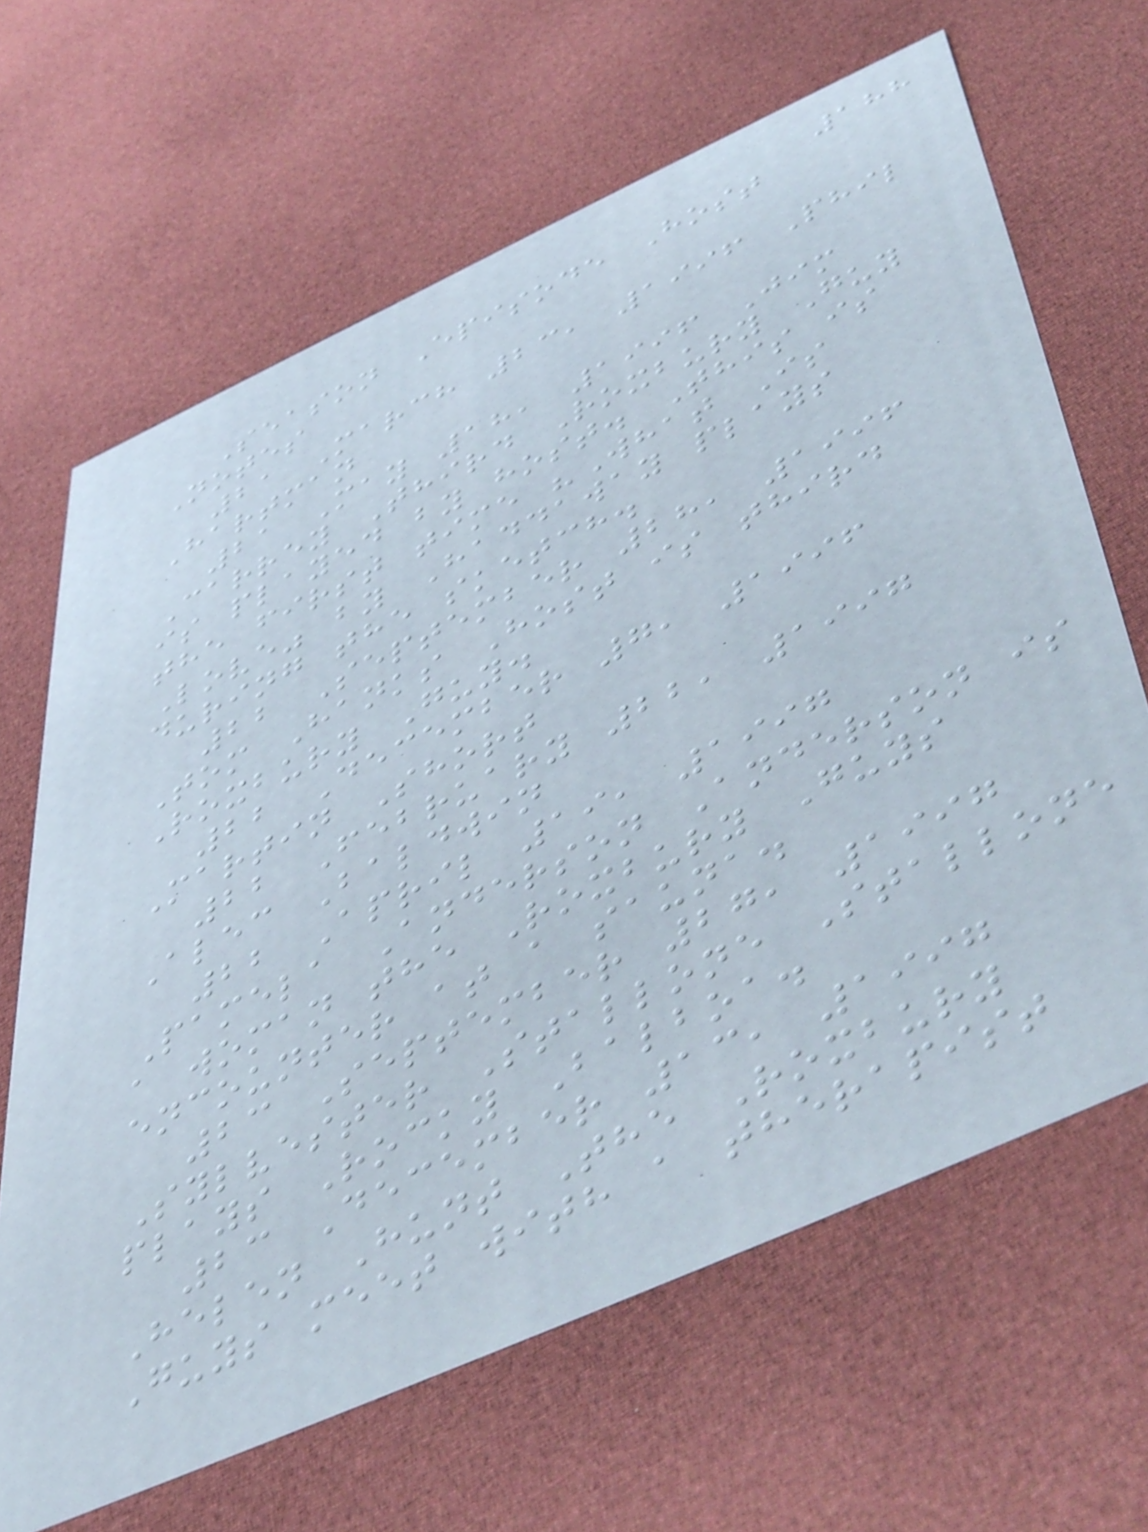188
Season Episode Host
Notes
21 March 23, 1996 Phil
Hartman
21 May 18, 1996 Jim
Carrey Third Roxbury Guy
is played by host. This is
the first time "What Is
Love" by Haddaway plays
during the sketch.
22 September 28, 1996
Tom Hanks Host is third
Roxbury Guy.
22 December 7, 1996
Martin Short
22 February 22, 1997
Alec Baldwin
22 April 19, 1997
Pamela Anderson Anderson is
a woman the Roxbury Guys
encounter at a sauna.
23 September 27, 1997
Sylvester Stallone Stallone
plays Rocky Balboa.
23 December 13, 1997
Helen Hunt The Roxbury
Guys meet with a therapist
